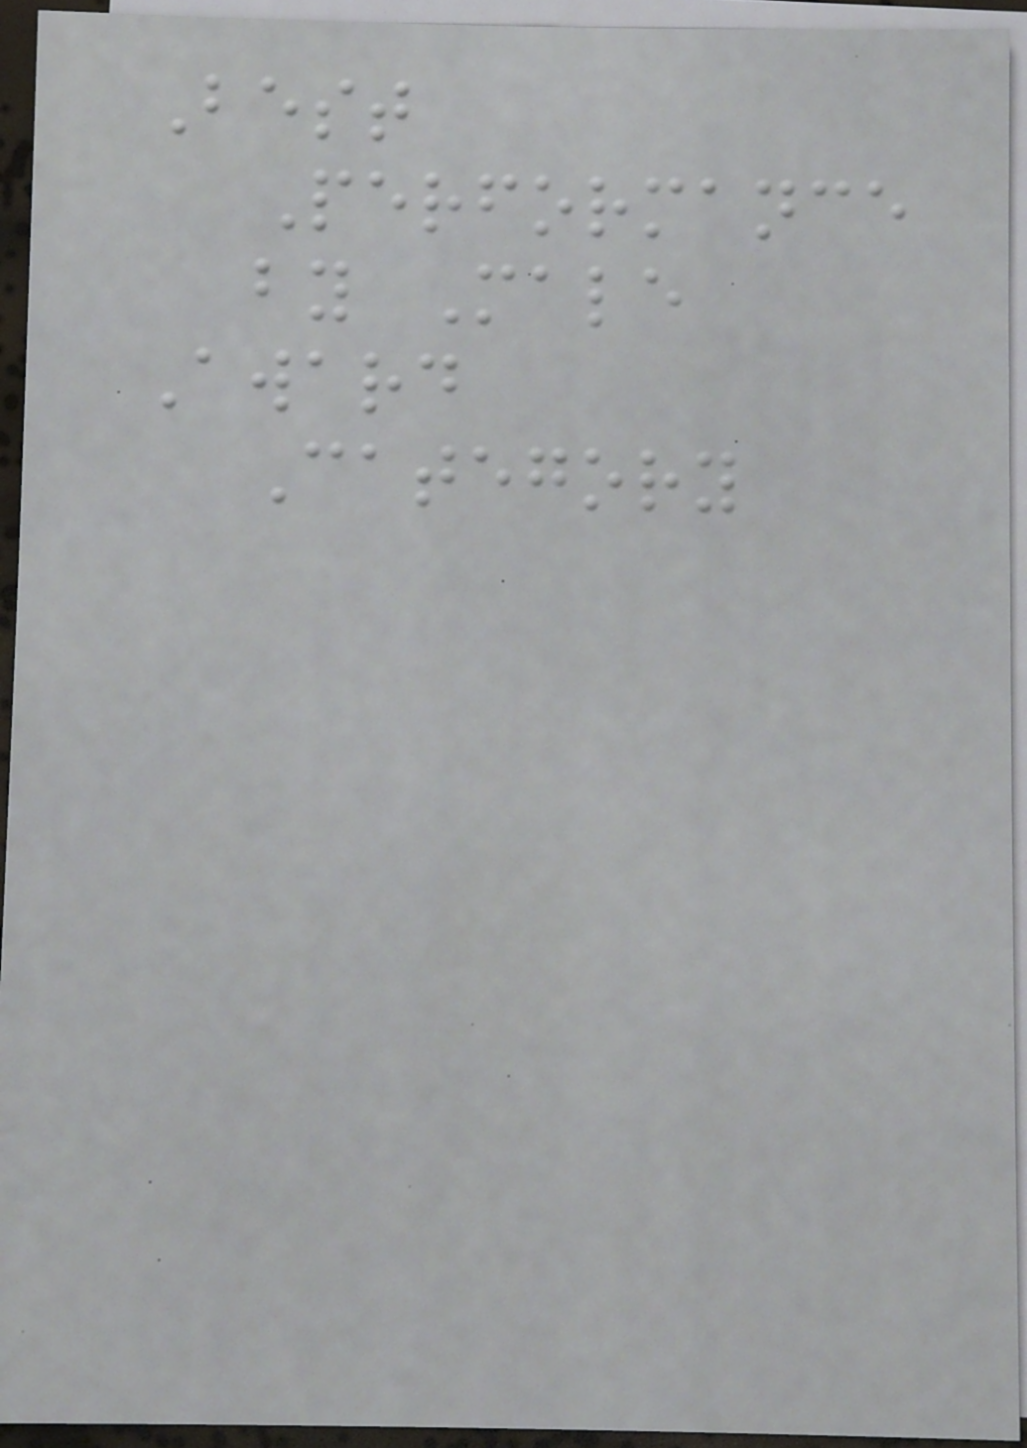Best
Performance
by Male
Award
Category
